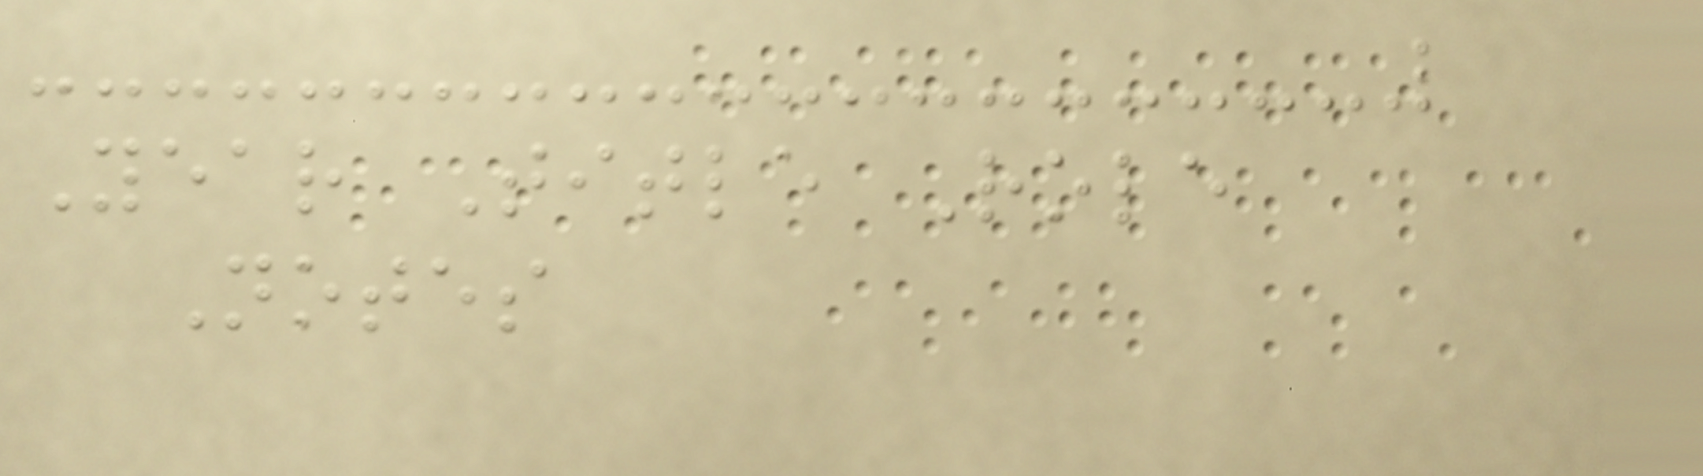Year Title Role
Notes
